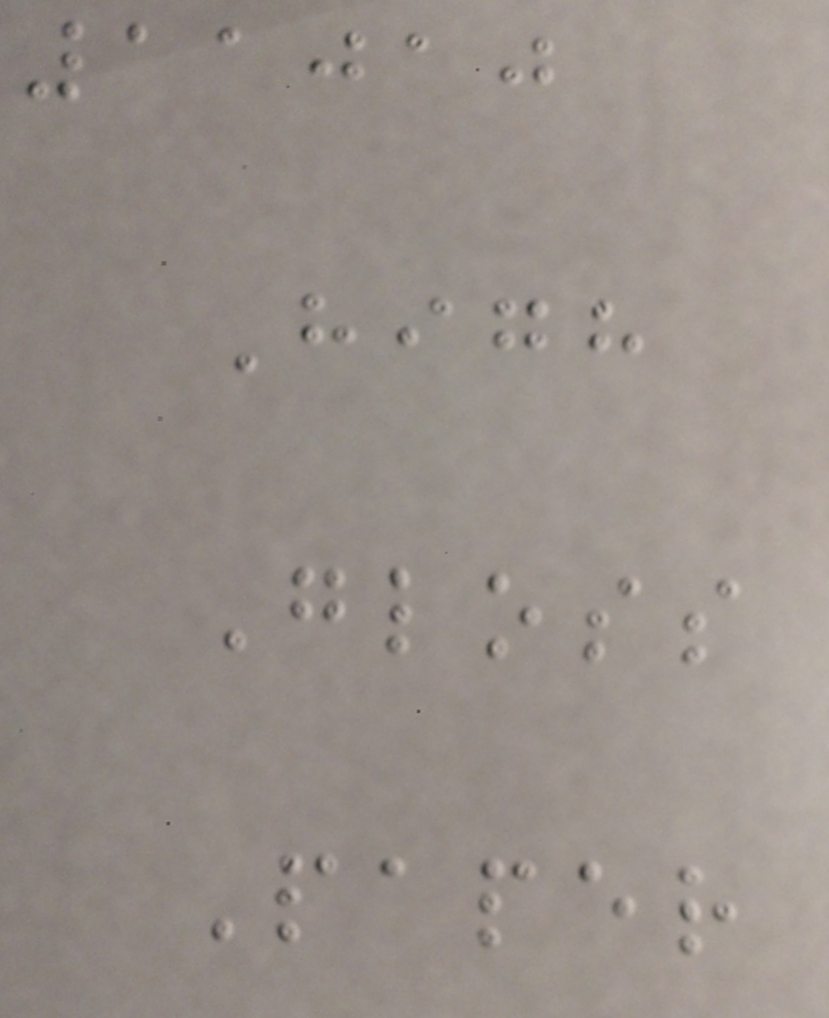11010
High
Gloss
Paper
